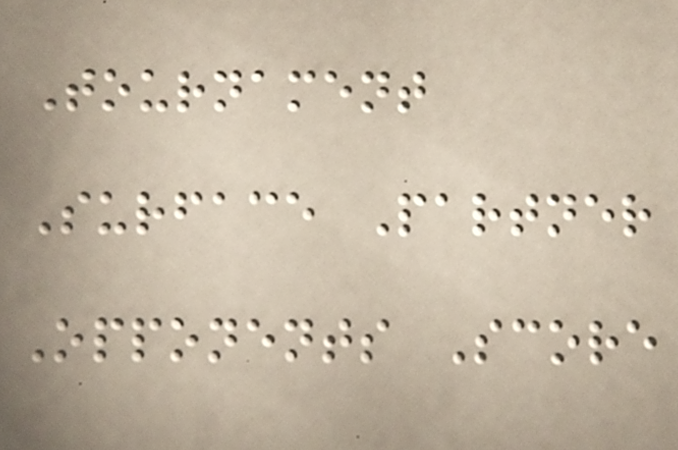Tournament
Surface Partner
Opponents Score
